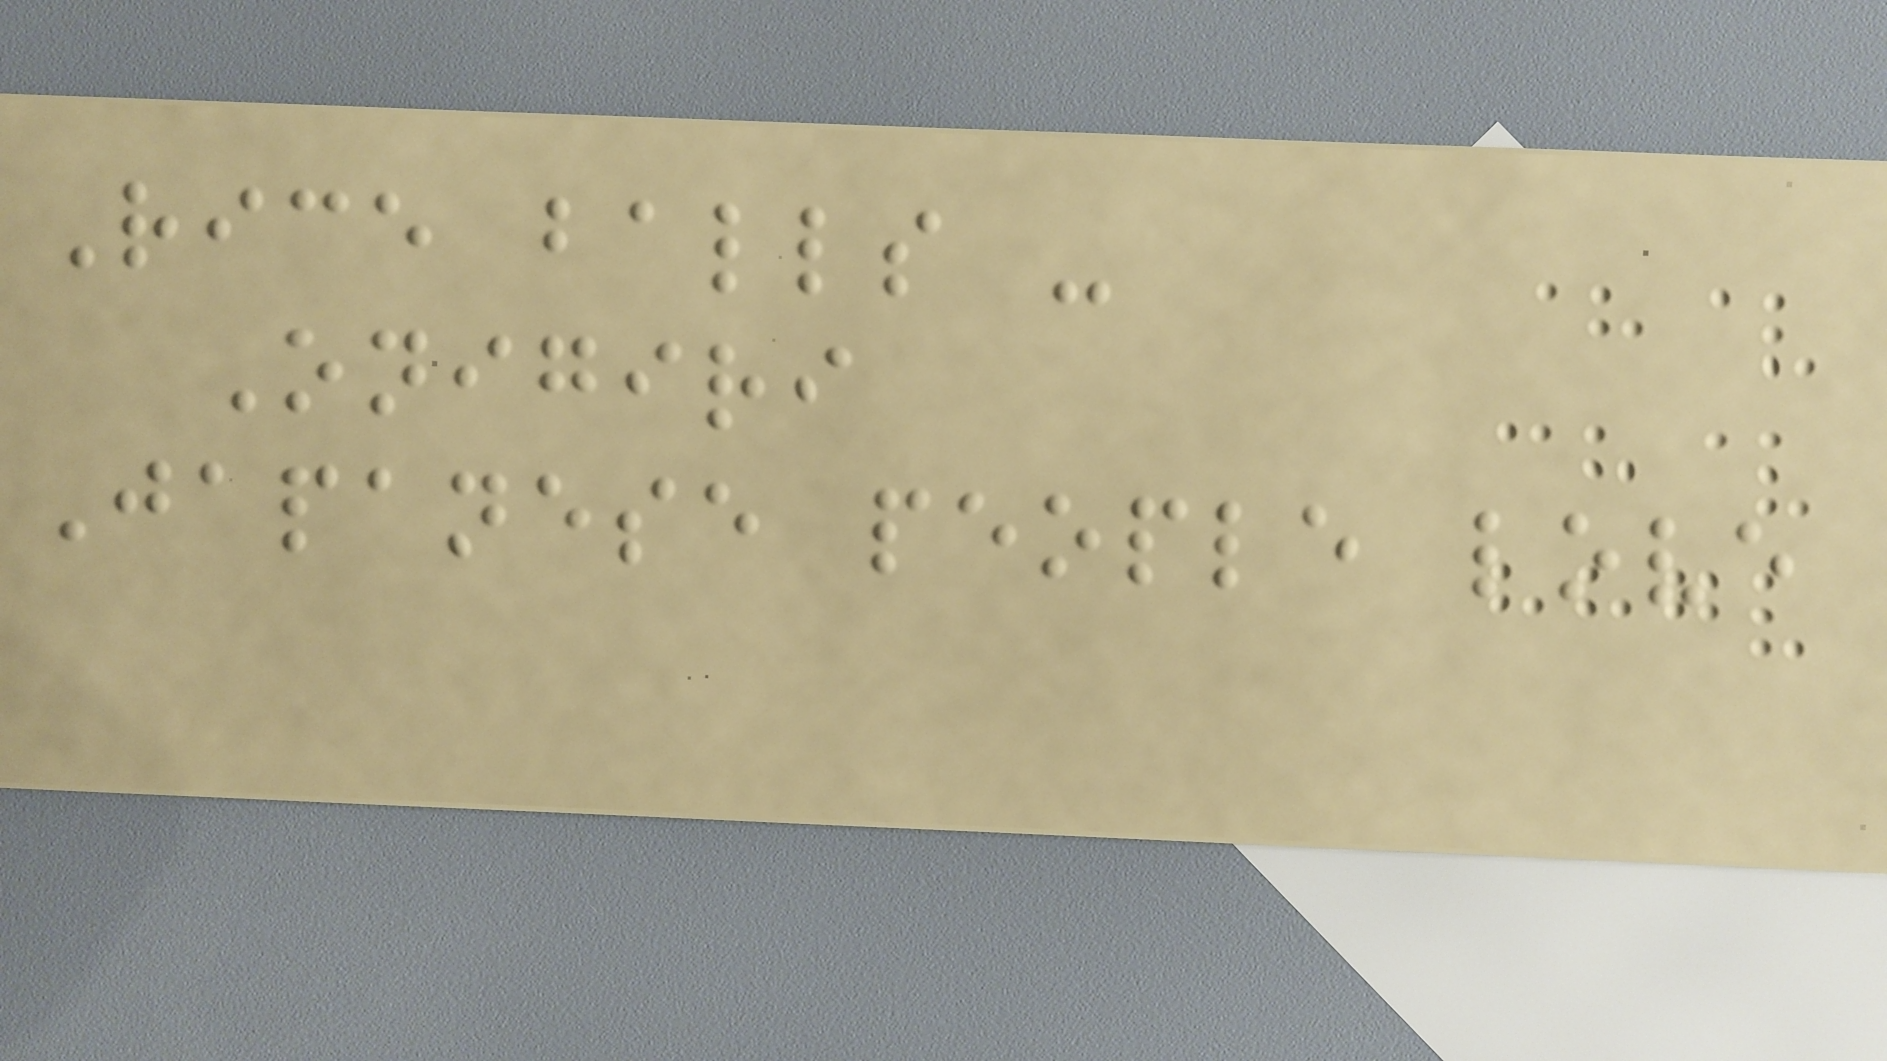Rice balls -
Onigiri
Japanese people love
